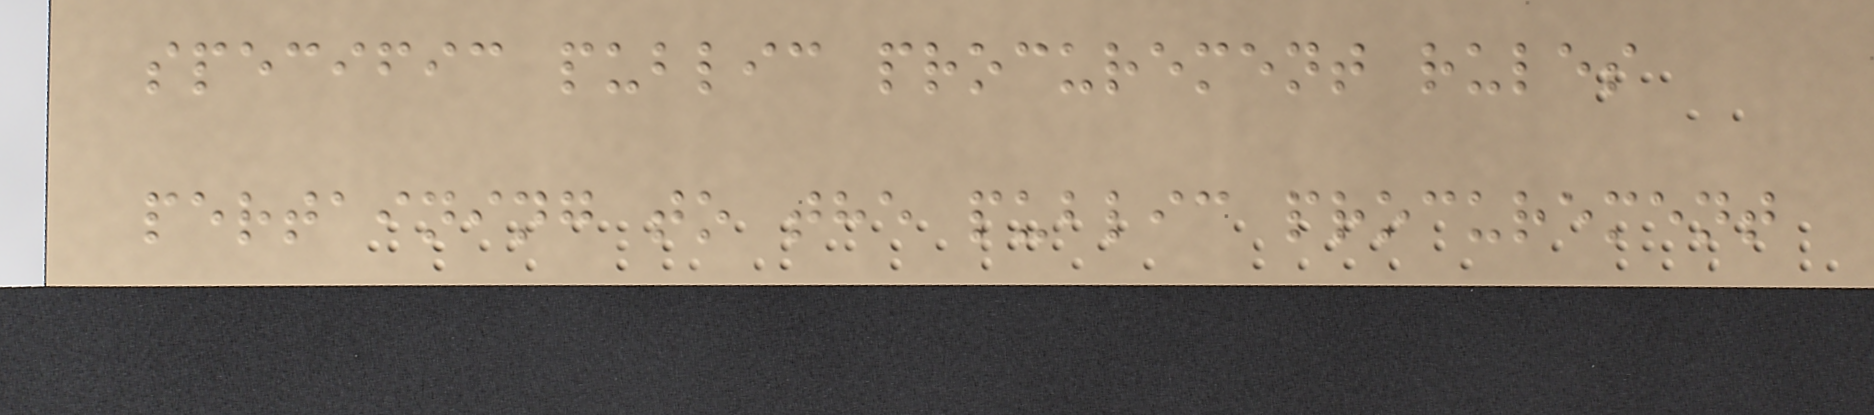specific public procurement rules
pertaining to the public procurement
